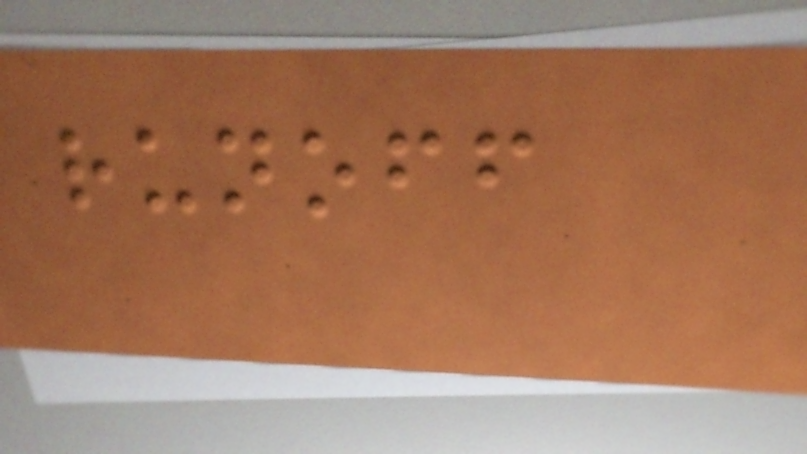runoff
